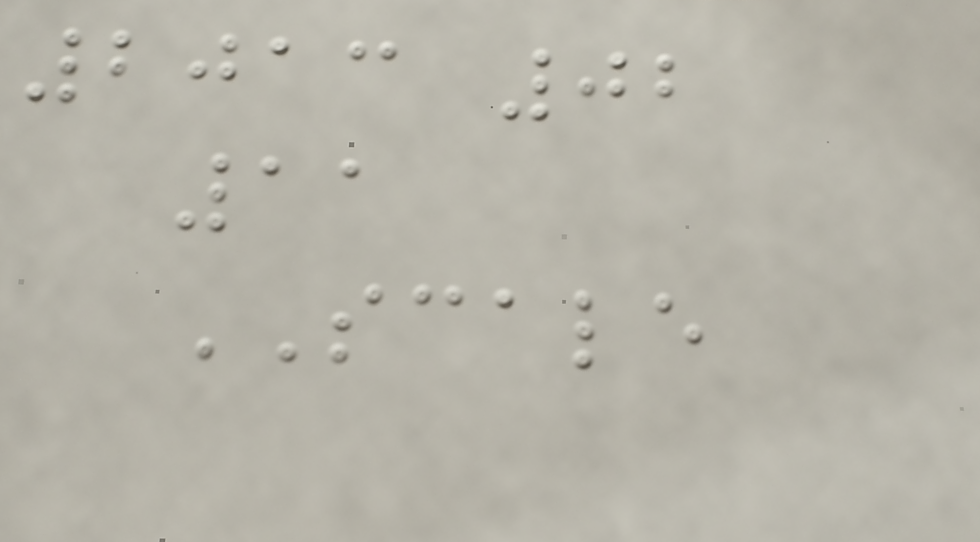2013 02
11
SCALE
